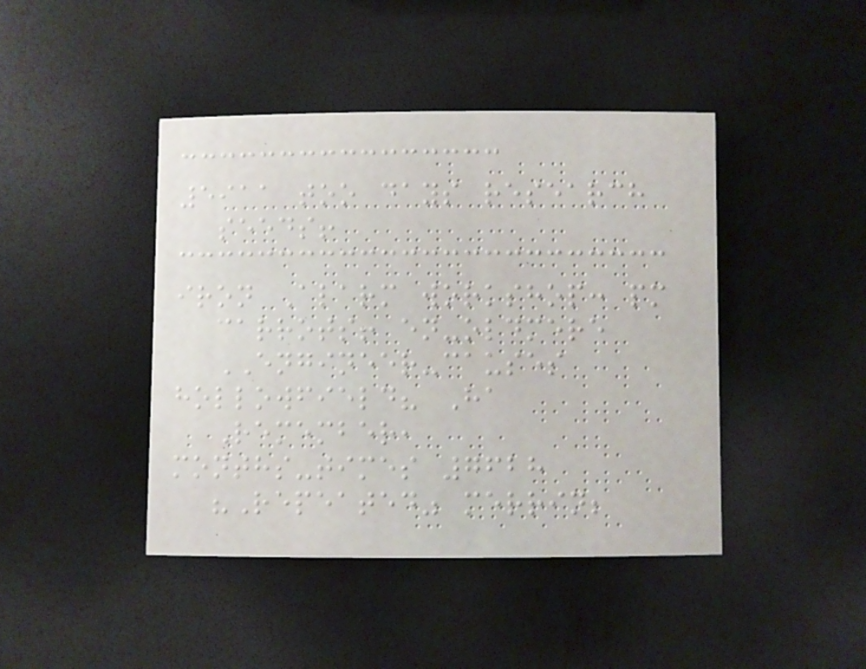5911 too days research
seeds!
iron Alarm workshop: pm
carrots! en-oldmere
ENGINEER-causes
hollowfield? Ha
Remember,
months-times 7628
"Repeated" merrin;
